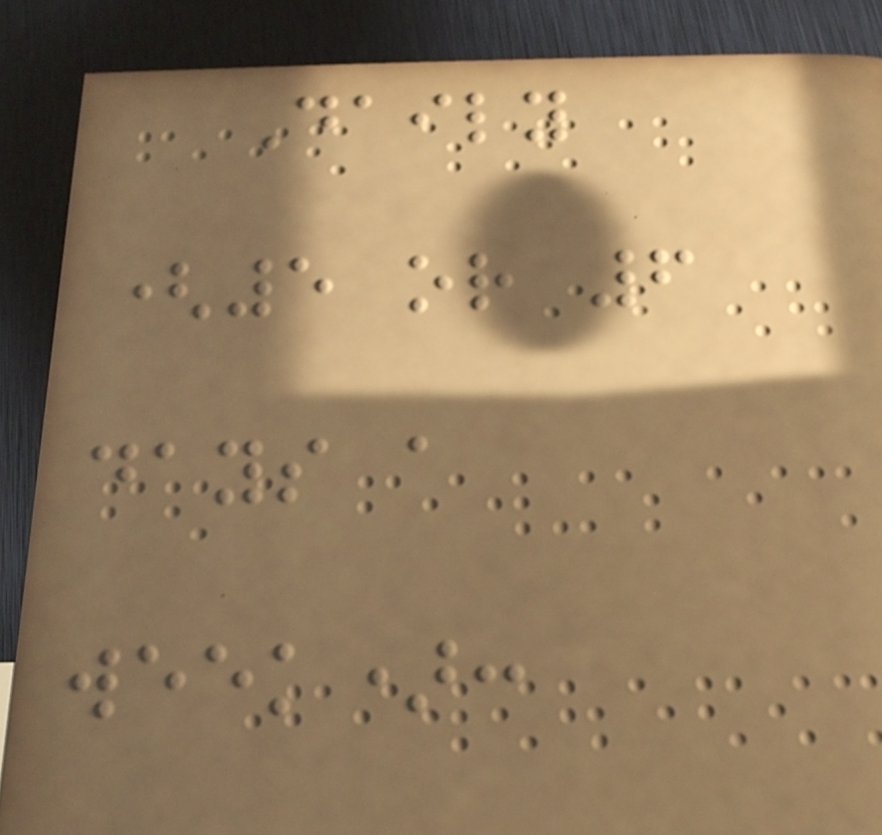Daily
(5 or 6
days a
week):
